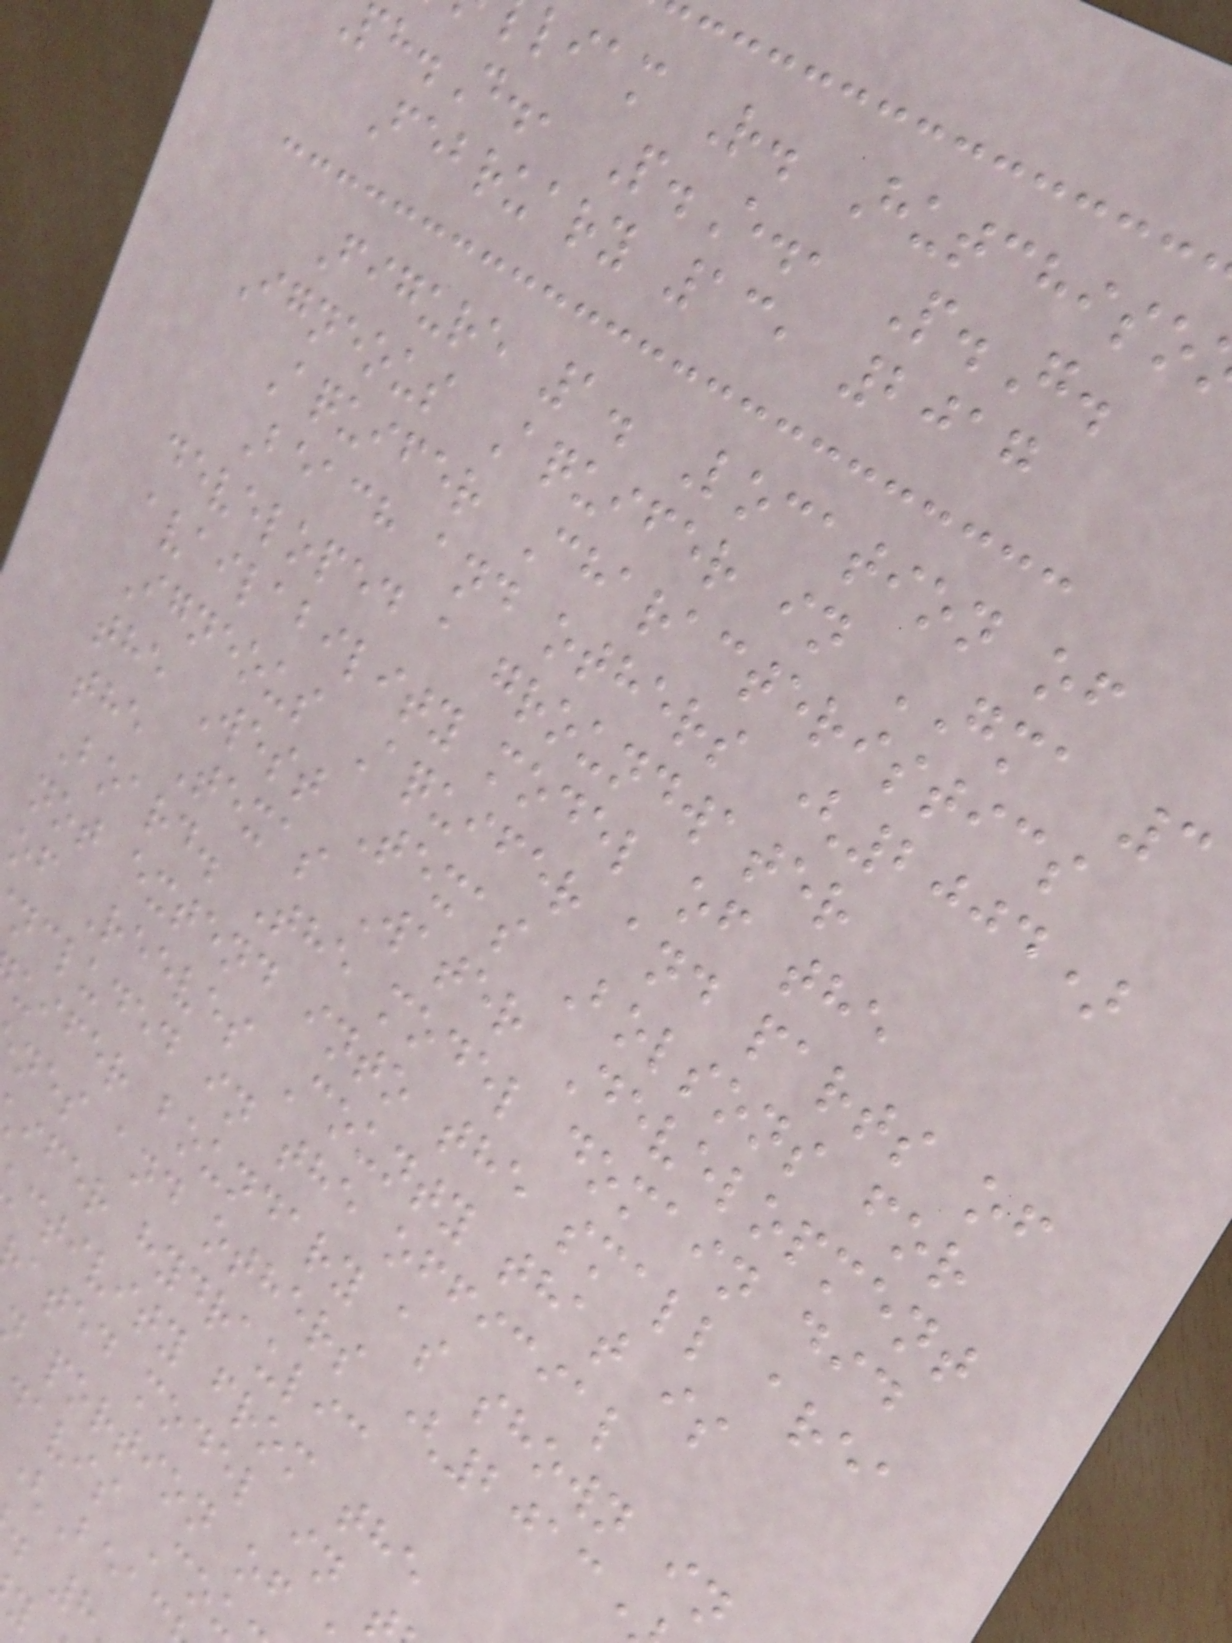liam R. Hutchiso
h.D., P.E., P.G.
February 13, 2017
Figure 1. Location of
Igneous Aquifer in GMA 3
Aquifer Characteristics
Beach and others (2004)
developed a groundwater
availability model of the
Igneous Aquifer and parts of
the West Texas Bolsons for
the Texas Water Development
Board. The model domain did
not extend into the small area
of Reeves County that is
ncluded in the official
uifer boundary as shown in
nes and others (2013
ifer hydraulic
ctivity from the
ated model in
portion of
avis Cou
(Beac
